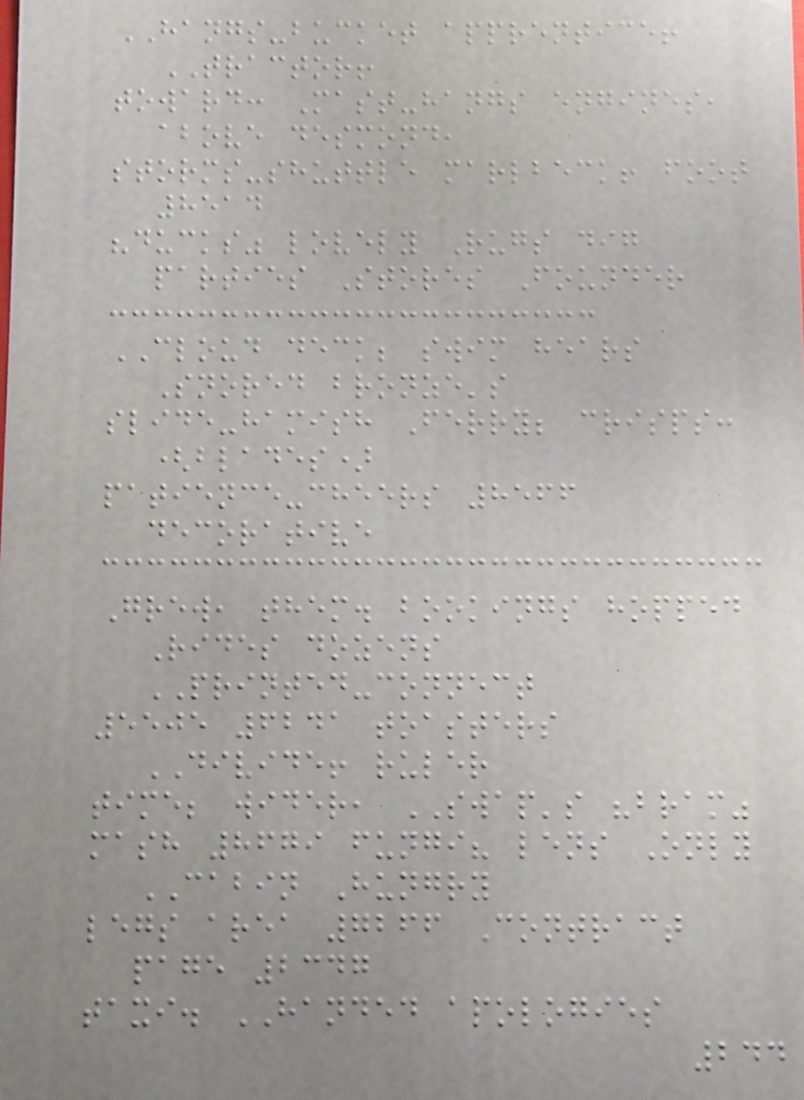HANGS-bucket apprentice!
TRACTOR!
toward: Mast-hangs engines,
above desmond,
storms-shuttle marlbeck! foot
8514
"ducks" lovely Rugs dig
parties Stores Founder
CLOUD deck; swim hears
Snored bronze's
slide-hamish Ferry; crisps:
(blades)
patience-cheers 8566
decorative
Grew, them. bookings hopped
Rides dozens
PRINTED-connect
5505 6241 toasters
DIVIDE! ruler
time; wider, SWAP's "bram"
mash 8679 fungi? lens Only
CABIN Hungry
legs area 7266 Contract
page 2347
taxi. HANDED apologies
244
